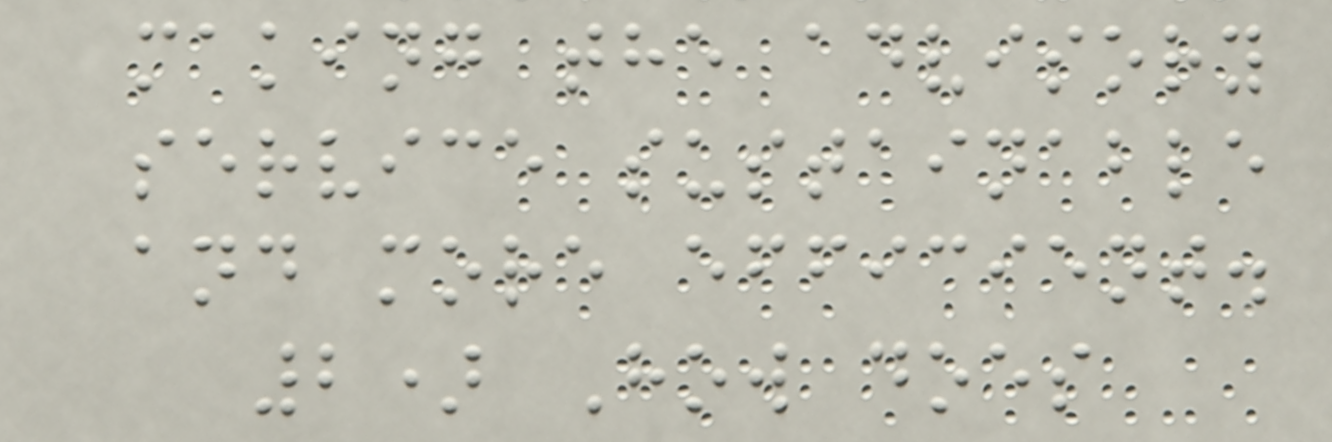making the advisory
service sustainable
and more efficient.
2) How does
